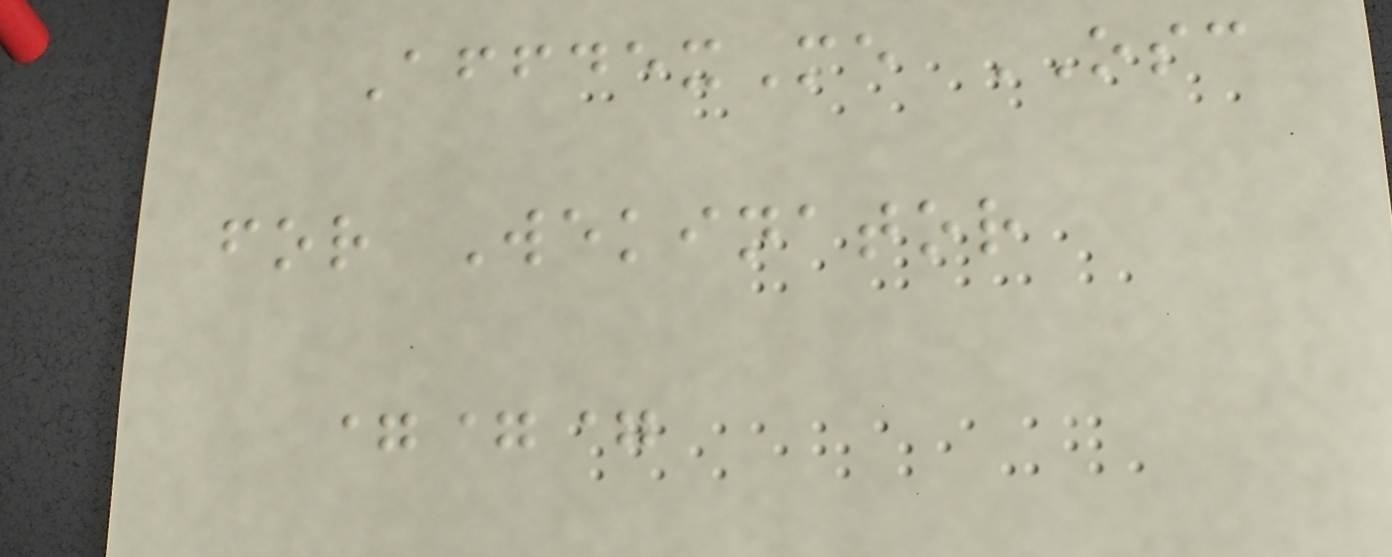AffdexMe OSC
for Wekinator
===
